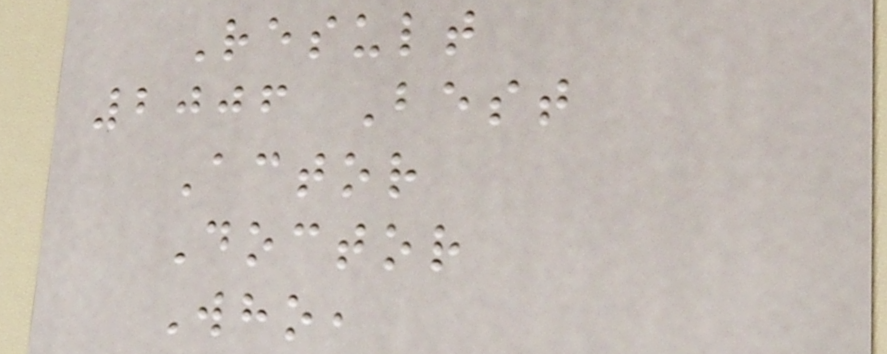Result
2006 Best
Actor
Doctor
Who,
